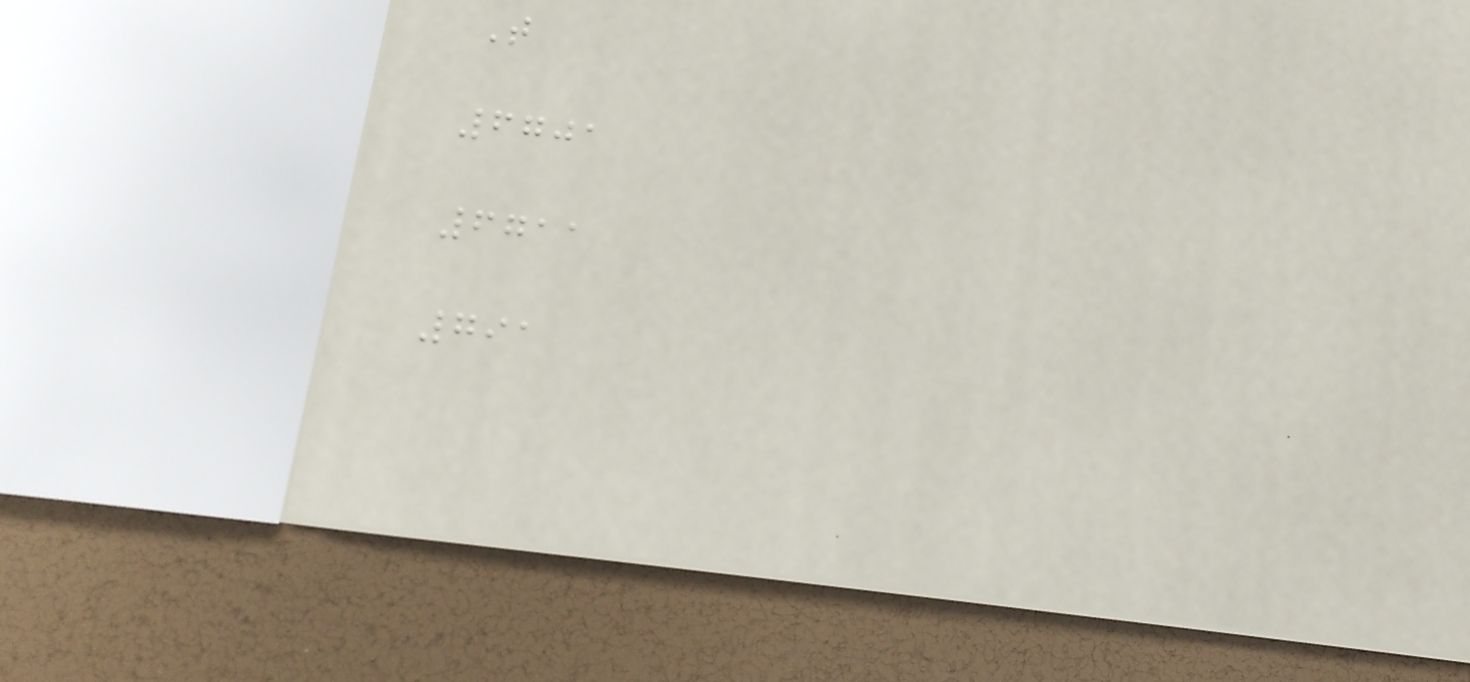T
6701
6711
791
